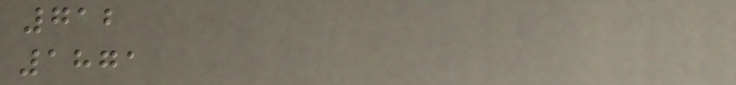712
1871
